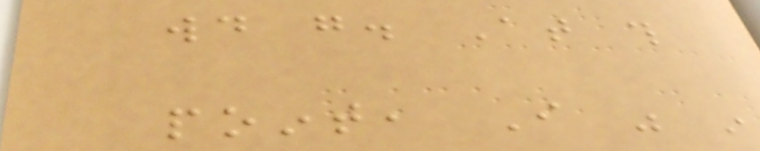would go. At this
point, I was in
